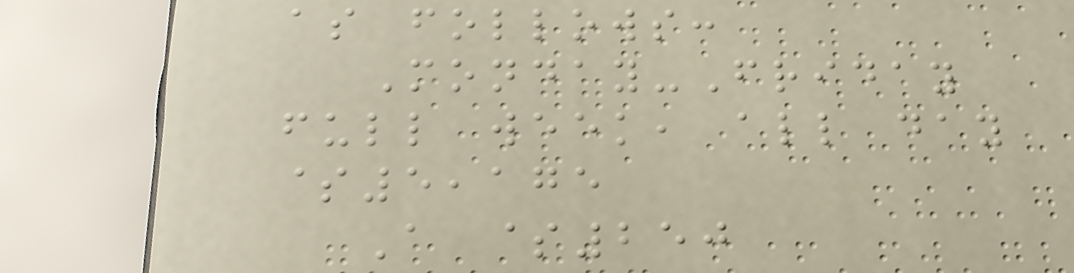as follows:
Monday-Friday
full week, all day
$5,175
A $250
